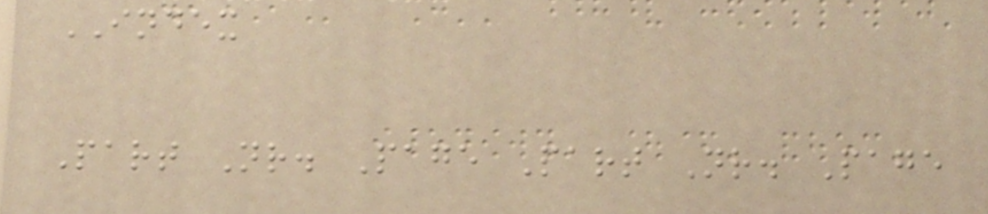INDEX
Part Nr. Page Part Nr. Page
